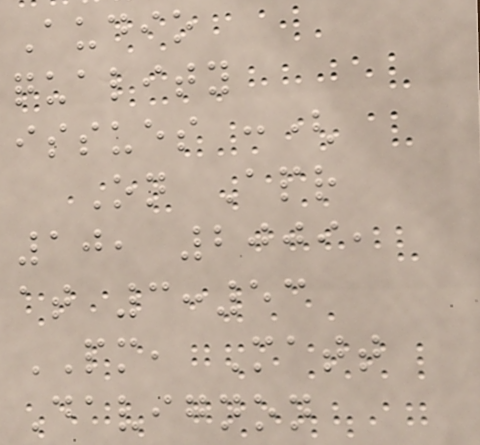Audio
quality
issues :(
On Apr
10, 2009,
at 3:53
PM, Matt
Davignon
